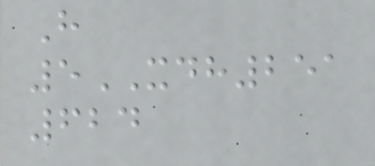H
5XDH251
624
